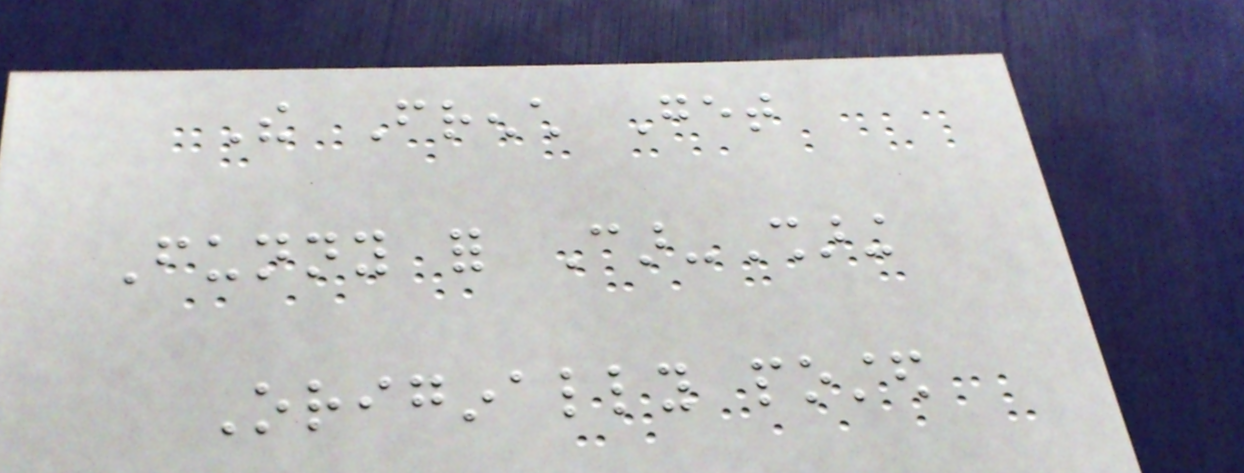The French Get
Funny for Car-Sharing
Originally posted
